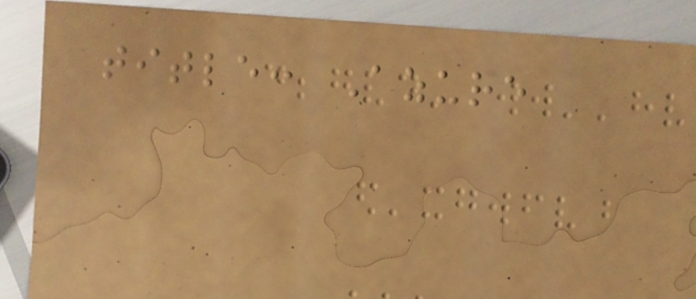title: Azure
